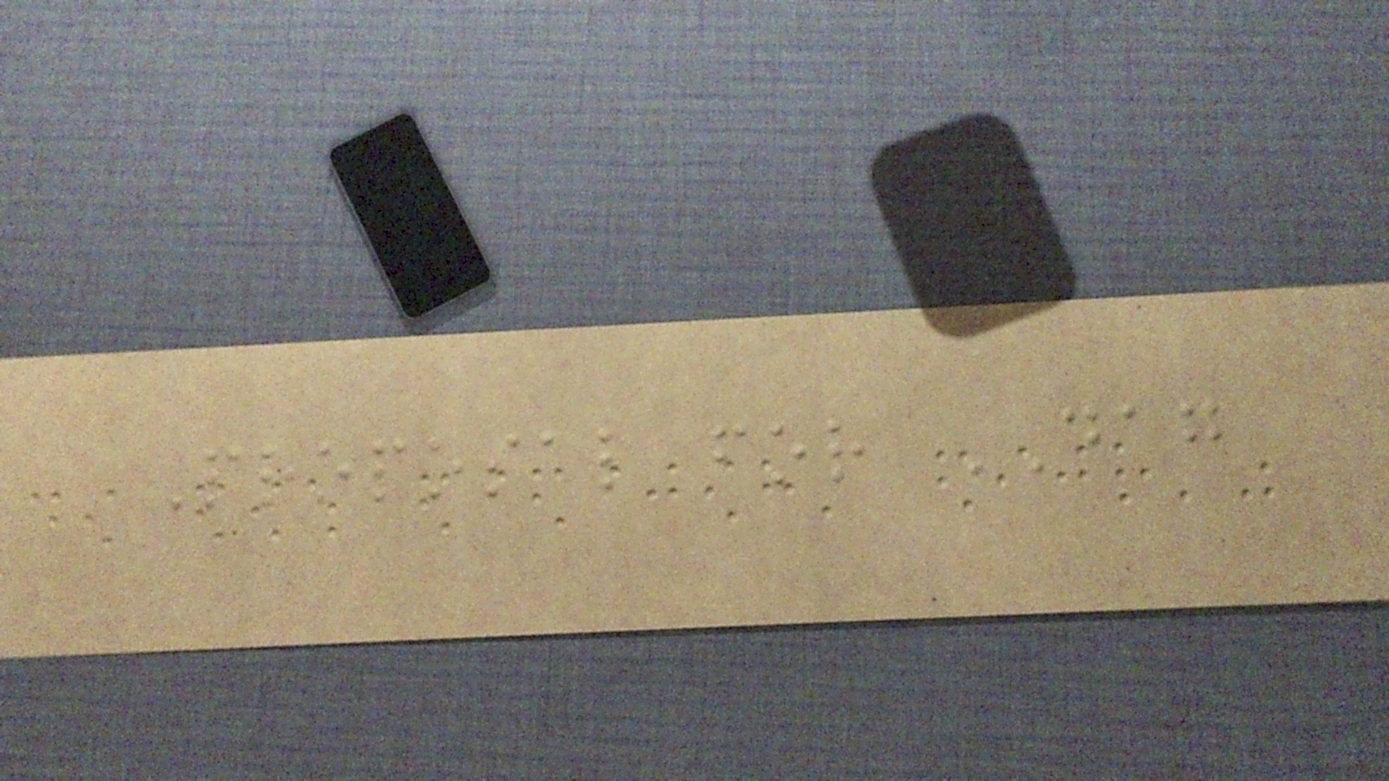Proposal for DAG
